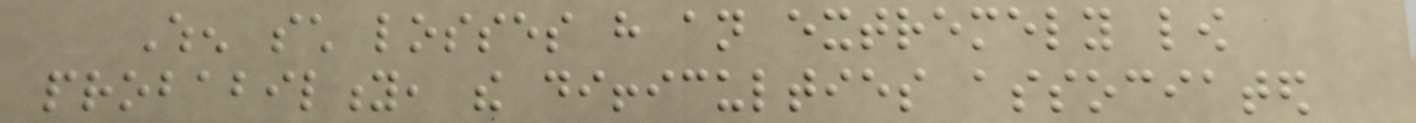When such losses have an extremely low
probability, the difficulties associated
